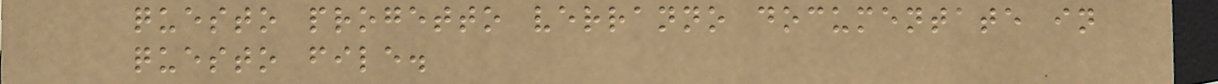questo progetto verranno documentate in
questo file.
